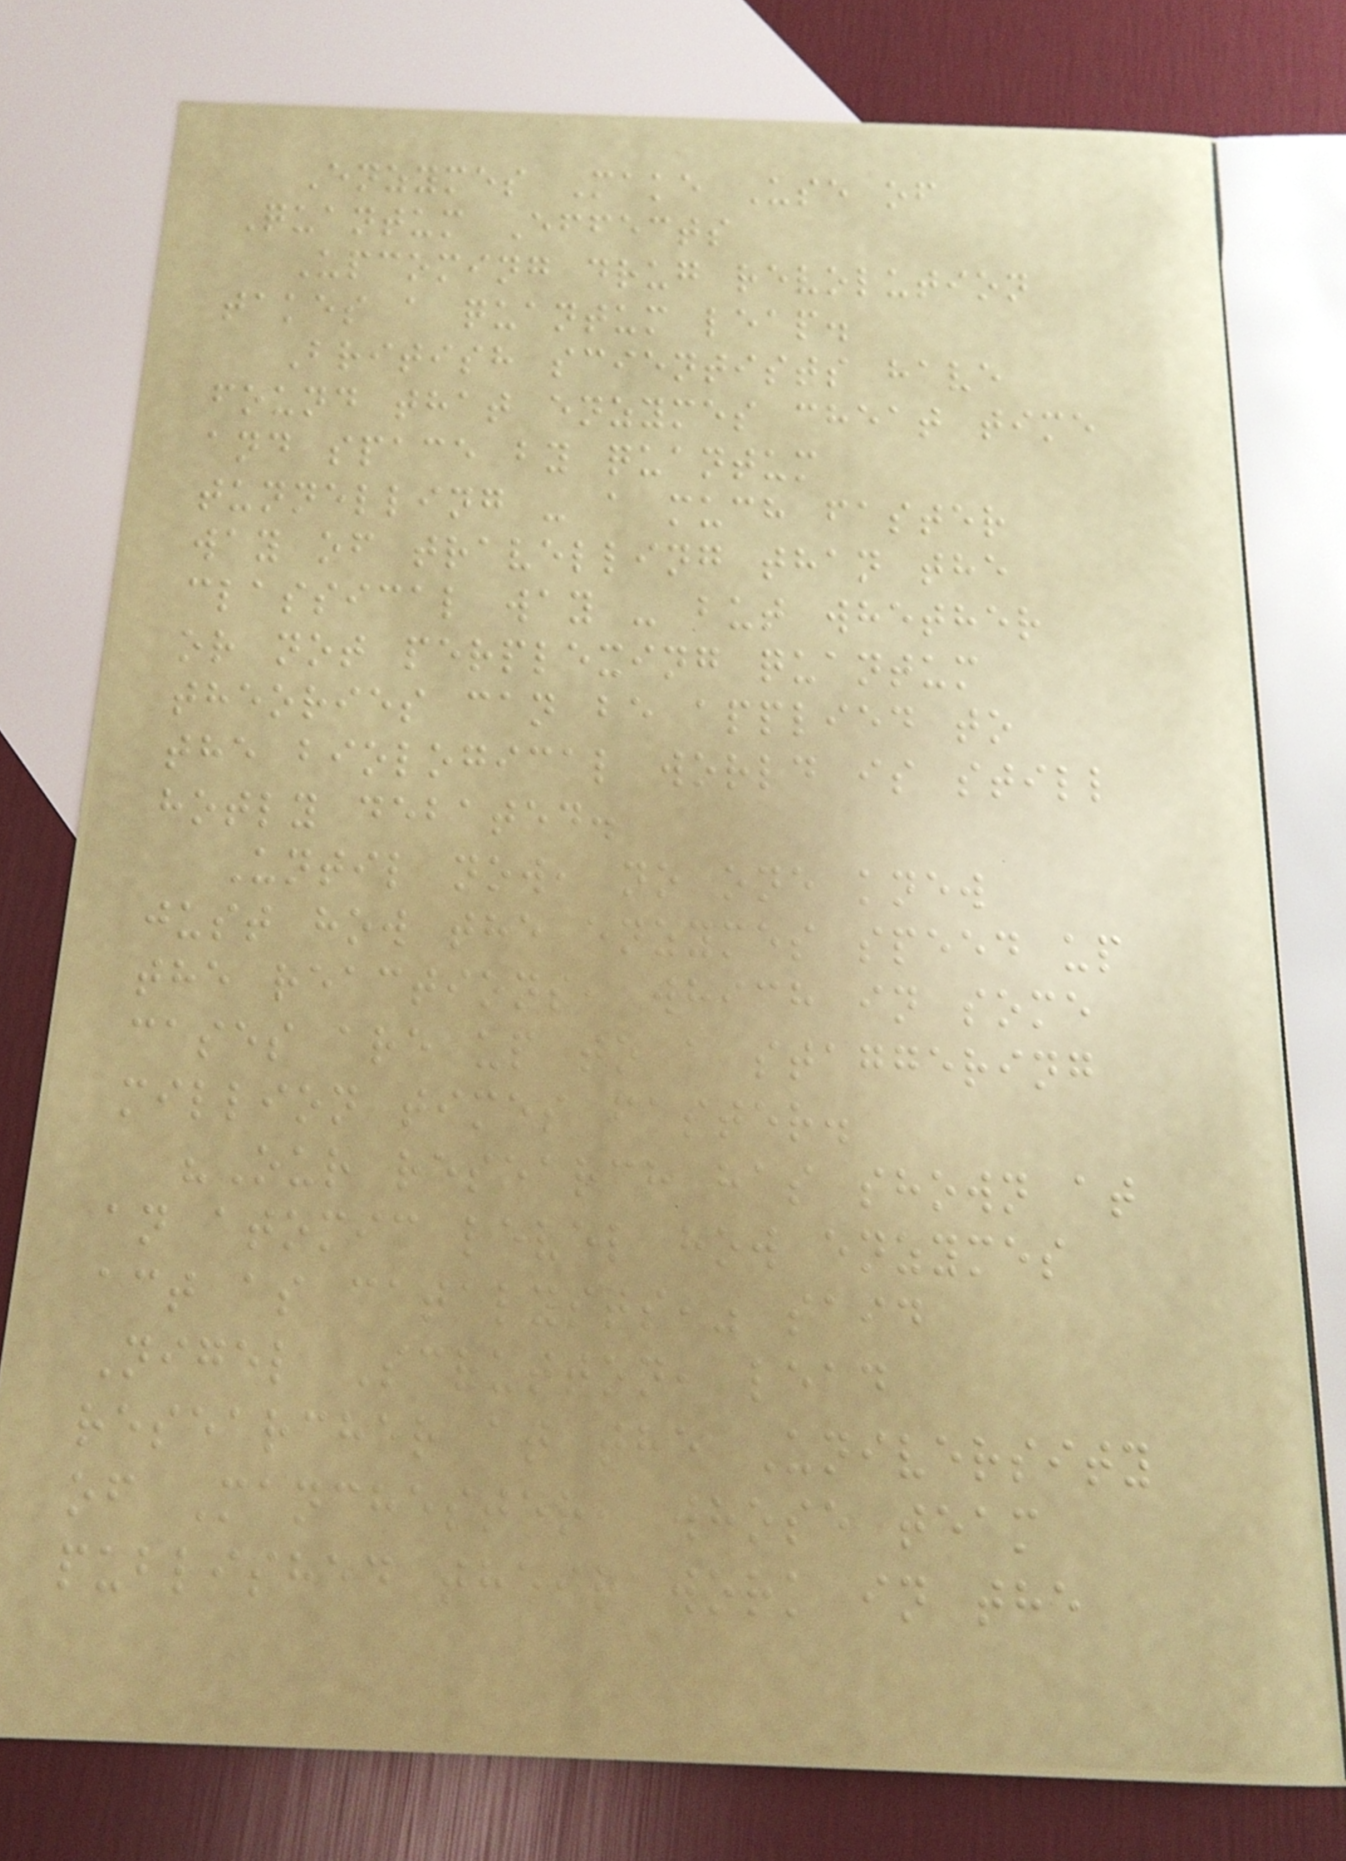Enzymes Make Use of
Quantum Effects
Upcoming drug revolution
takes a quantum leap.
British scientists have
found that enzymes cheat time
and space by quantum
tunnelling - a much faster
way of travelling than the
classical way - but whether
or not perplexing quantum
theories can be applied to
the biological world is still
hotly debated.
Until now, no one knew
just how the enzymes speed up
the reactions, which in some
cases are up to a staggering
million times faster.
"Our research has shown at
an atomic level how enzymes
act as catalysts," said
Nigel Scrutton, lead
researcher at the University
of Manchester, whose team
published their work in the
